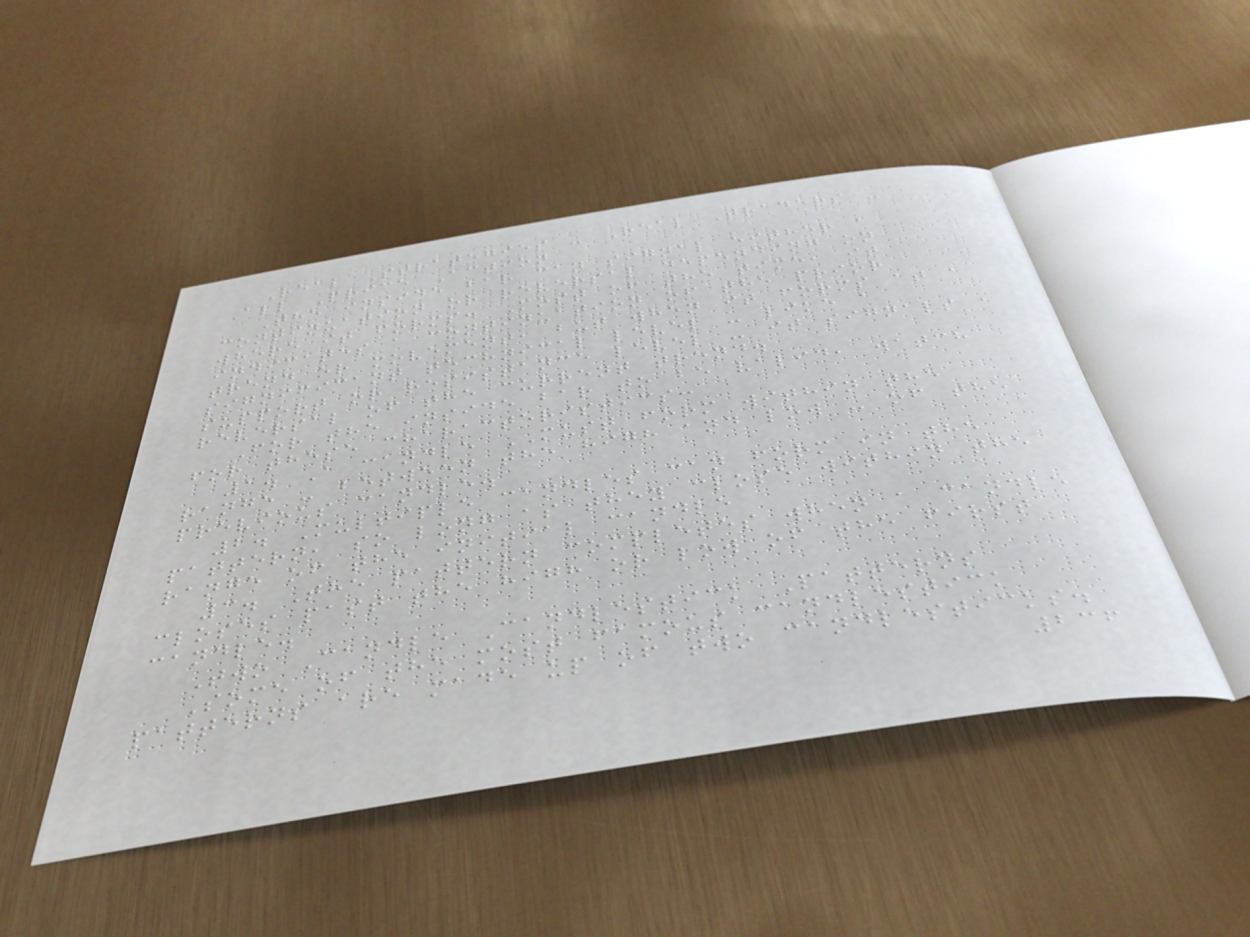Real Strategies - Real Traders -
All Price Action
The inside bar can signal either a
continuation or reversal depending on
where it forms. Most of the time, it
indicates a continuation of the prior
trend or movement, but when it forms at a
significant technical level - like a
support or resistance level - it signals a
reversal of the current trend.
For the inside bar to be valid, watch
for these characteristics:
1. A candle MUST form within the
range - between the high and low - of the
previous candle.
2. Multiple candles can form in the
pattern, so long as they close within the
range of the initial candle
3. The pattern completes when a candle
closes past the high or low of the first
candle.
Two Candle Candlestick Patterns
Some of the most famous candlestick
patterns are made up of two candlesticks.
236
